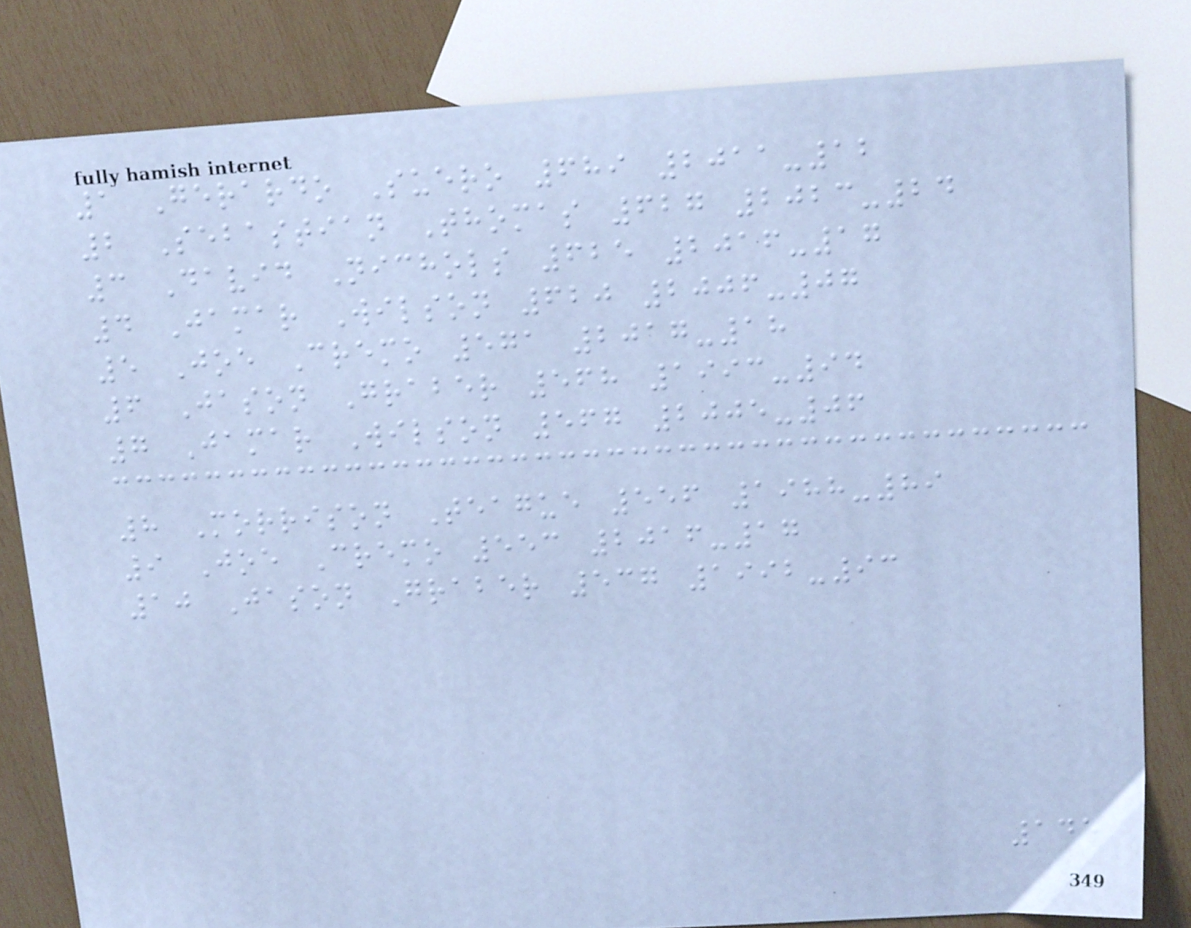1 Gerardo Suero 689 2011-12
2 Sebastian Thomas 627 2023-24
3 David Nichols 625 2016-17
4 Jamar Wilson 620 2006-07
5 Joe Cremo 571 2017-18
6 Jason Graber 568 1993-94
7 Jamar Wilson 567 2005-06
8 Morrison Teague 556 1988-89
9 Joe Cremo 553 2016-17
10 Jason Graber 537 1992-93
145
